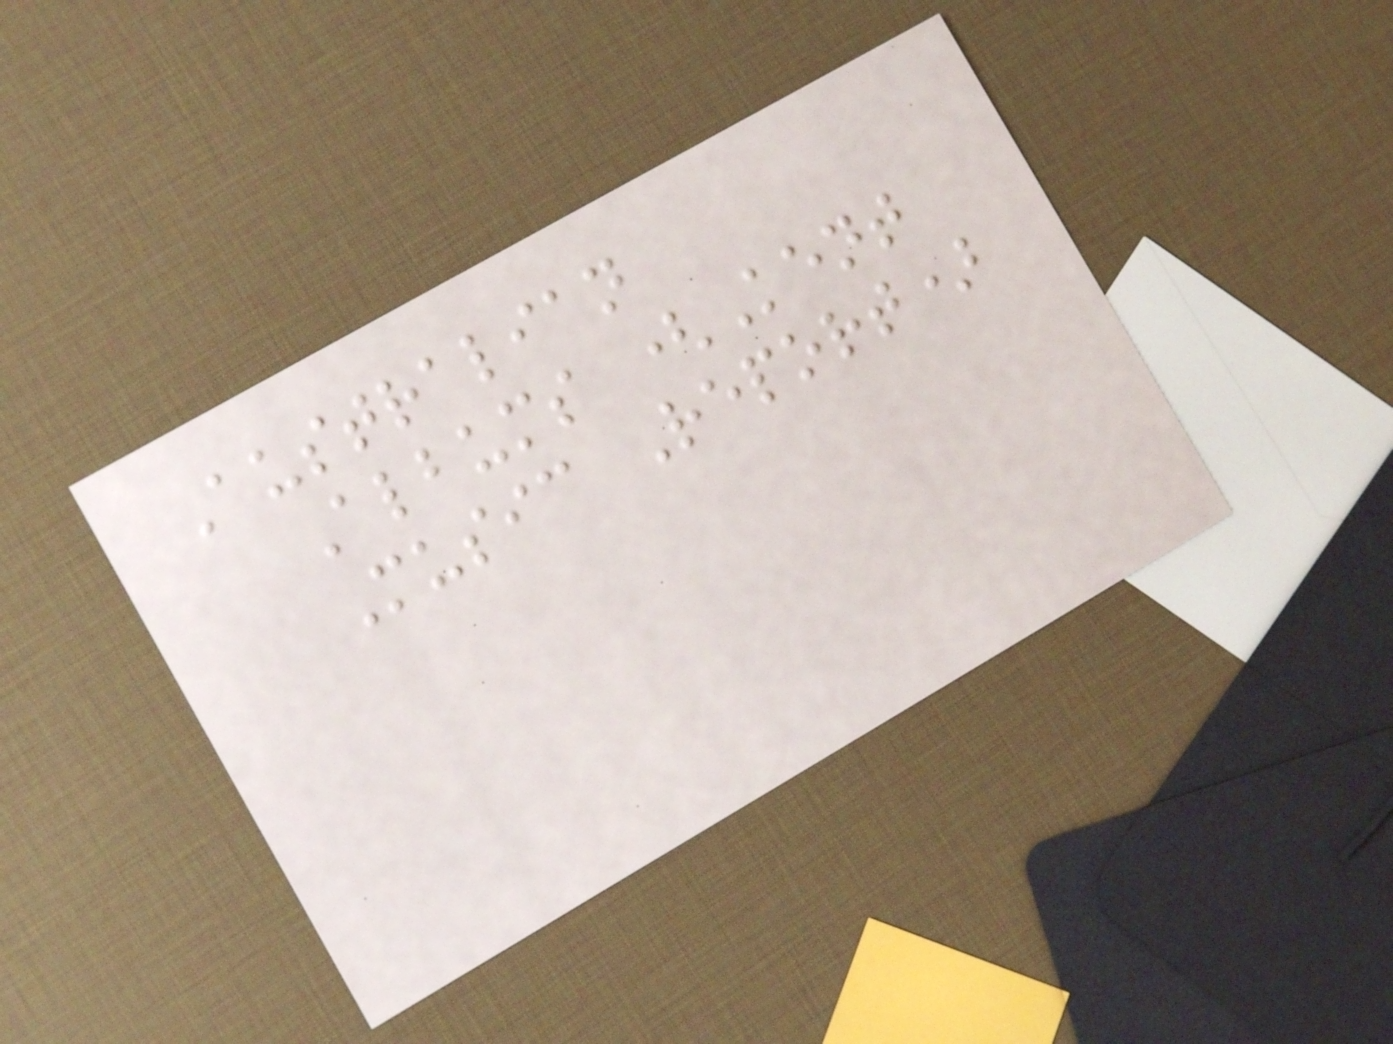Australian
Albums (Kent
Music Report)
